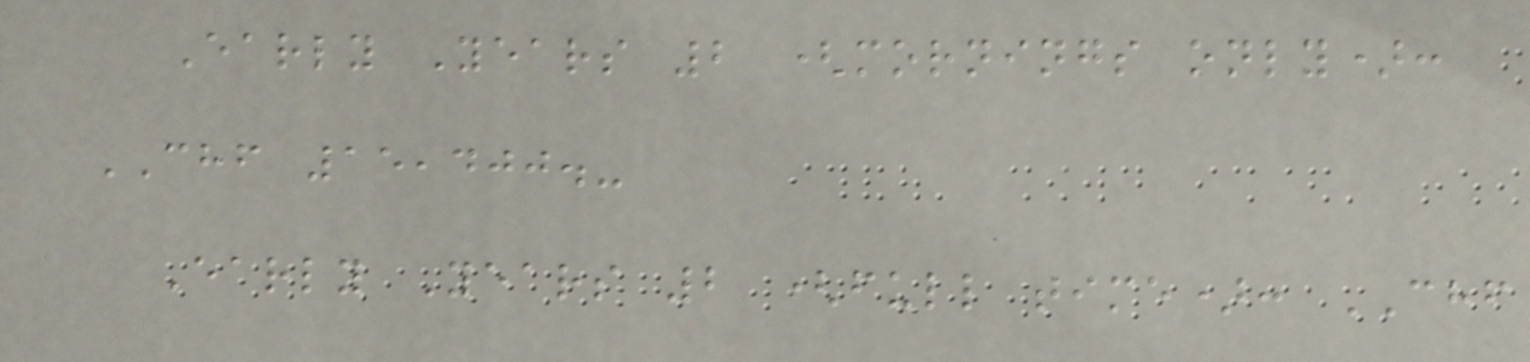Early Years 2 (mornings only):
CHF 15,400.-
Early Years 2 (full time): CHF
